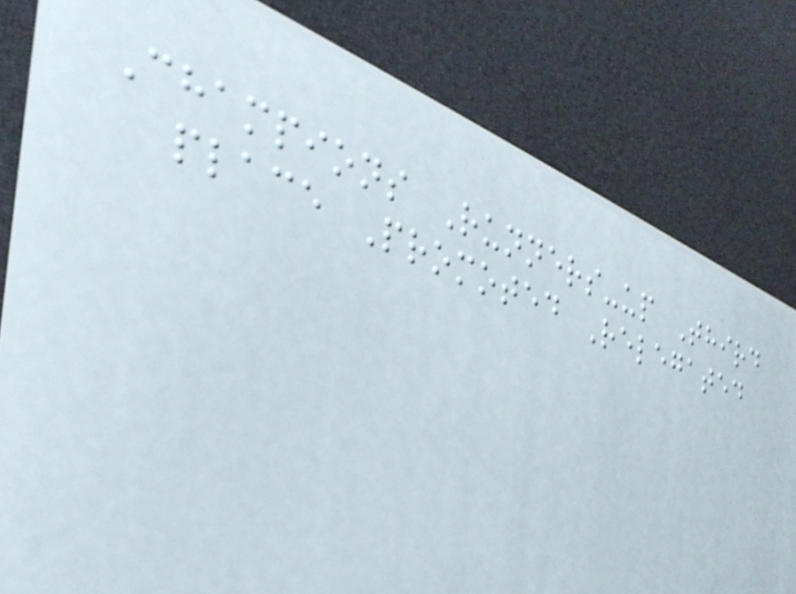Champions Runners-up Third
place Promoted Relegated
